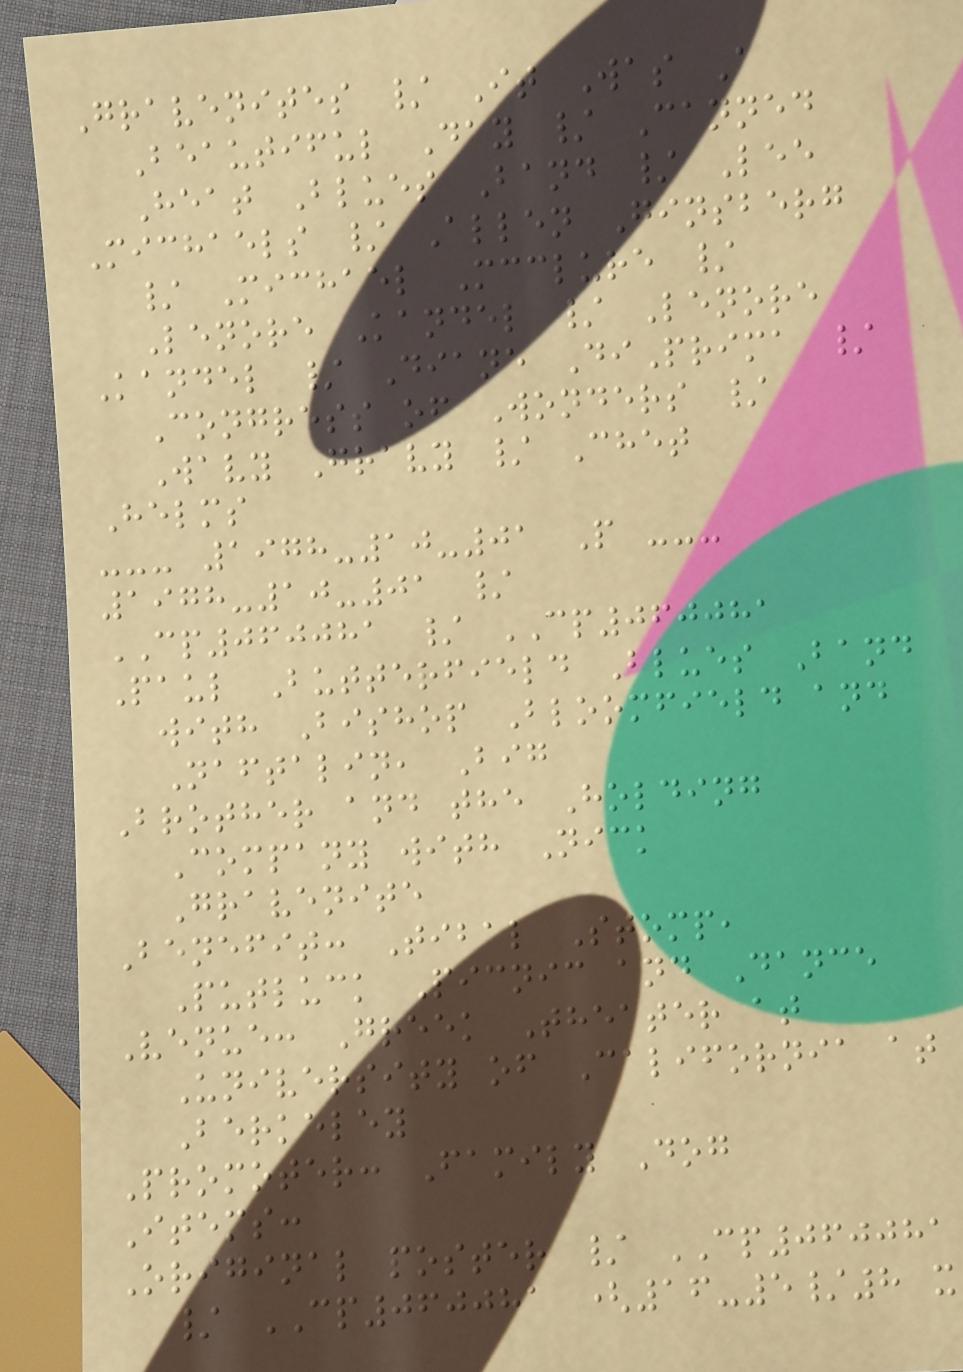Gravenites / It Was A
Beautiful Day / Canned
Heat Blues Band / Lee
Michaels / Allen Ginsberg
/ Michael Mcclure /
Lenore Kandel / Lenore
Kandel / Diane DiPrima /
Congress of Wonders /
Wavy Gravy / Chet
Helms
--- 1978-10-01 P ---
1978-10-01 /
CP060081 / CP060081
Paul Butterfield Blues Band
with Bishop Bloomfield and
Naftalin, Big
Brother and the Holding
Company with Nick
Gravenite
Benefit: Tibal Stomp,
Putluck Picnic and Dance
Venue: Greek Theater at
University of California at
Berkeley
Promoter: Family Dog
Items:
Original poster / CP060081
/ CP060081 (16-5/8 x
